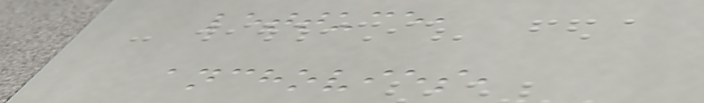lettuce,
anchovies,
